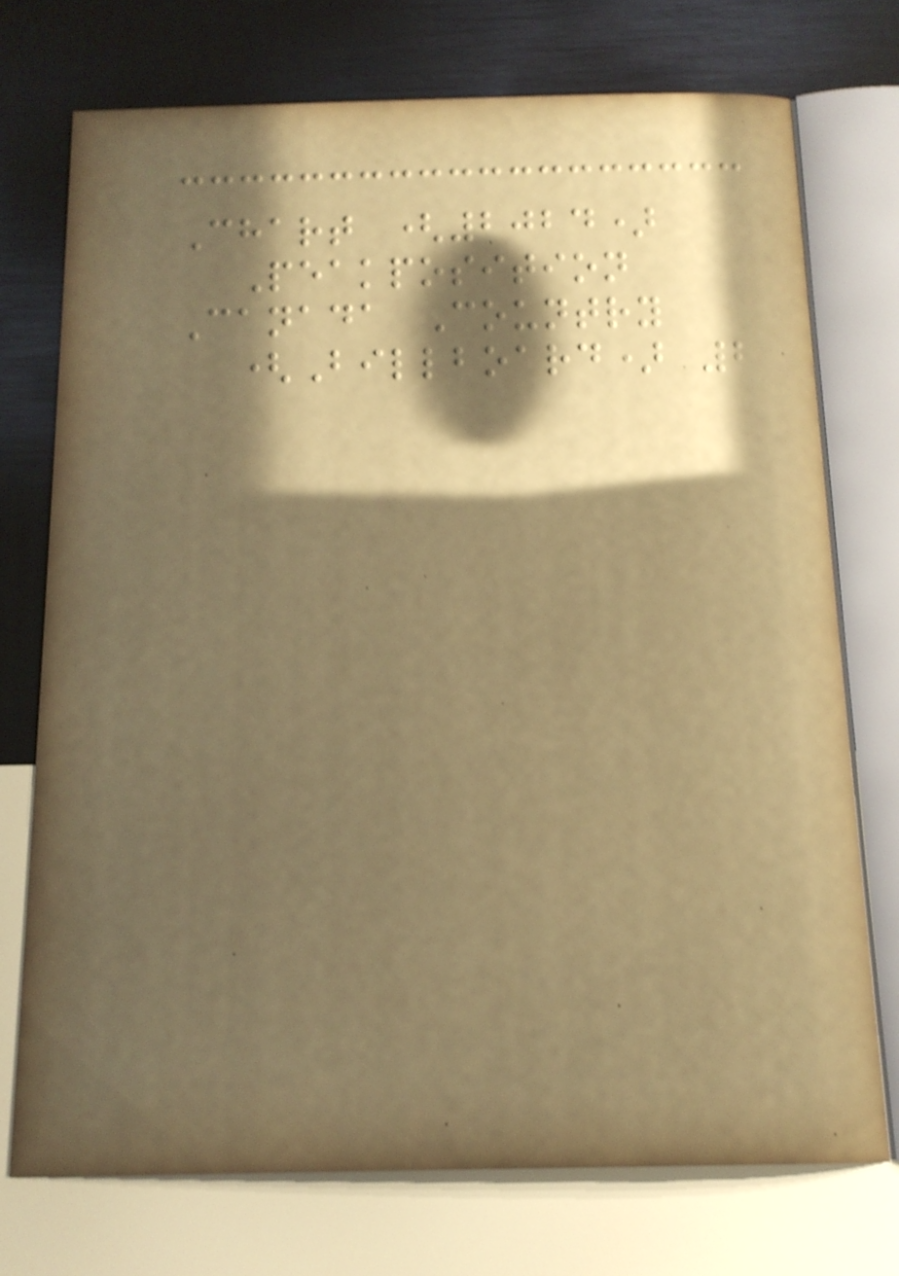Chart (2024)
Peakposition
Canada Country
(Billboard) 2
